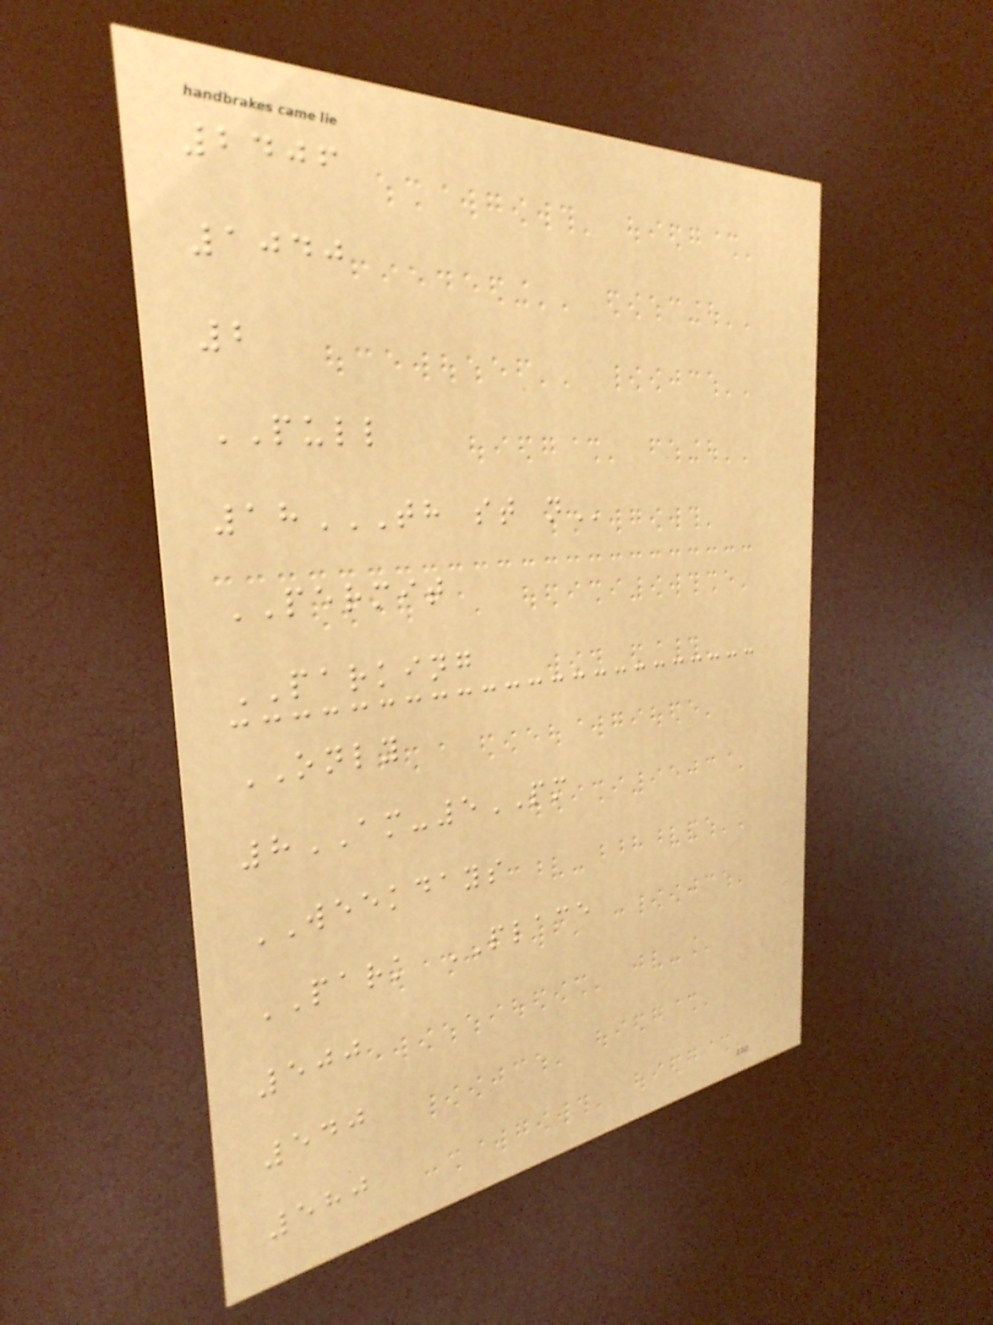2406
1040
2
PULL
18TH ST N
PERMIT
PARKING
ONLY
8AM-5PM
WEEKDAYS
PARK PLACE
500
540
580
